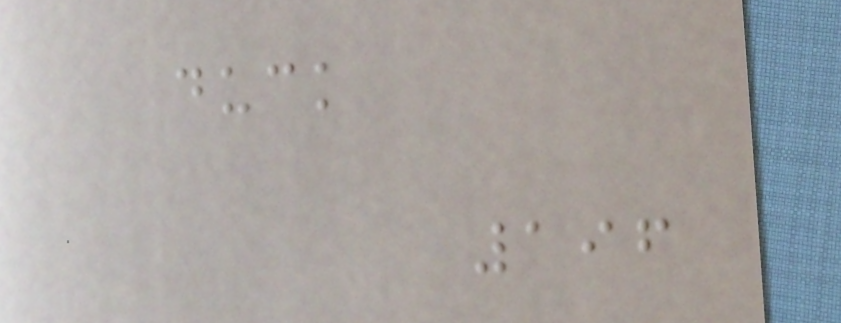duck
196
